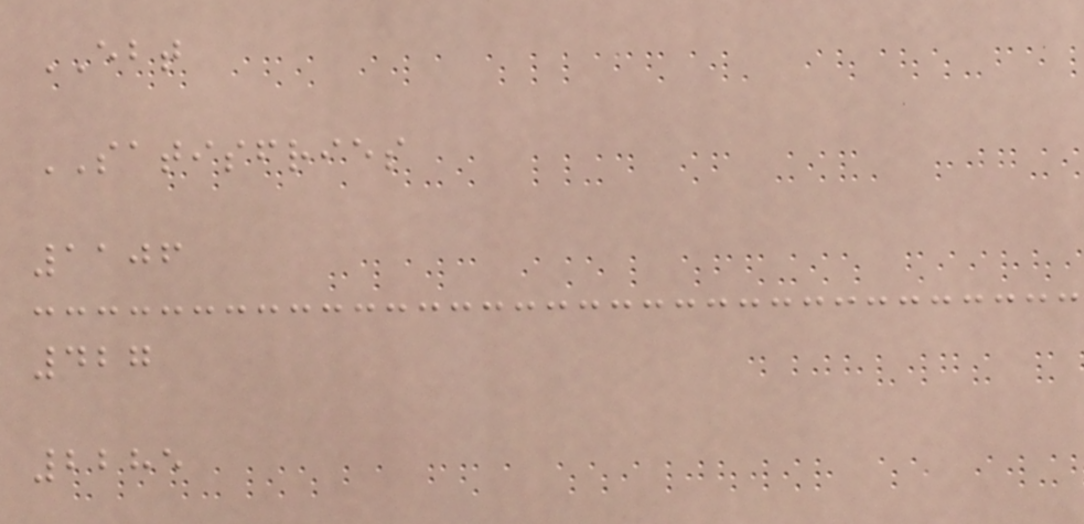EBT
SATISFRIES
1106
427
2285
